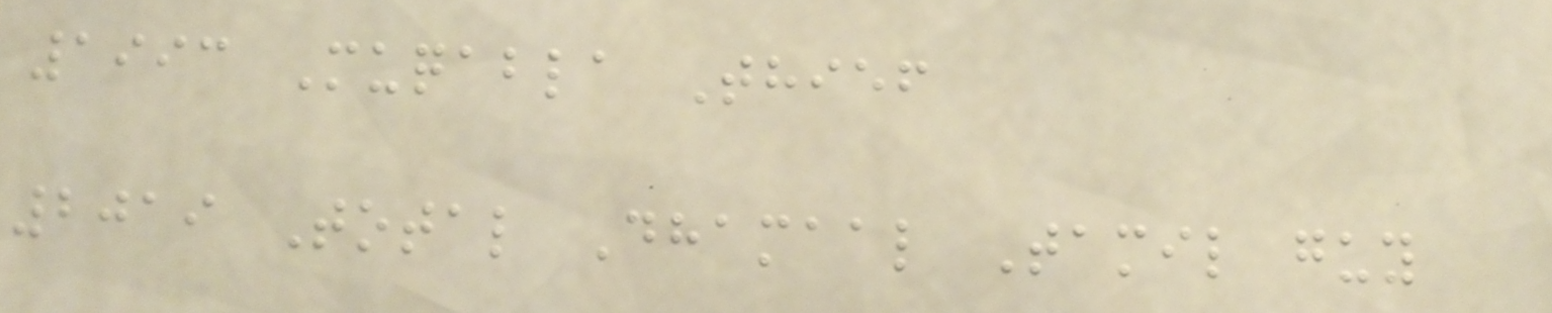1993 Muqabla Thief
2019 Total Dhamaal Tamil guy
